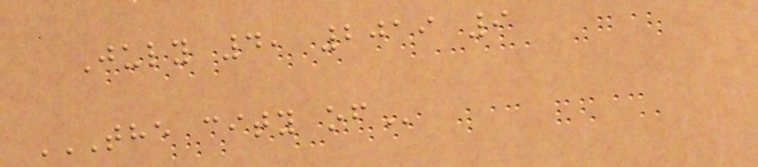July 4, 2019 9
THE CITY OF
